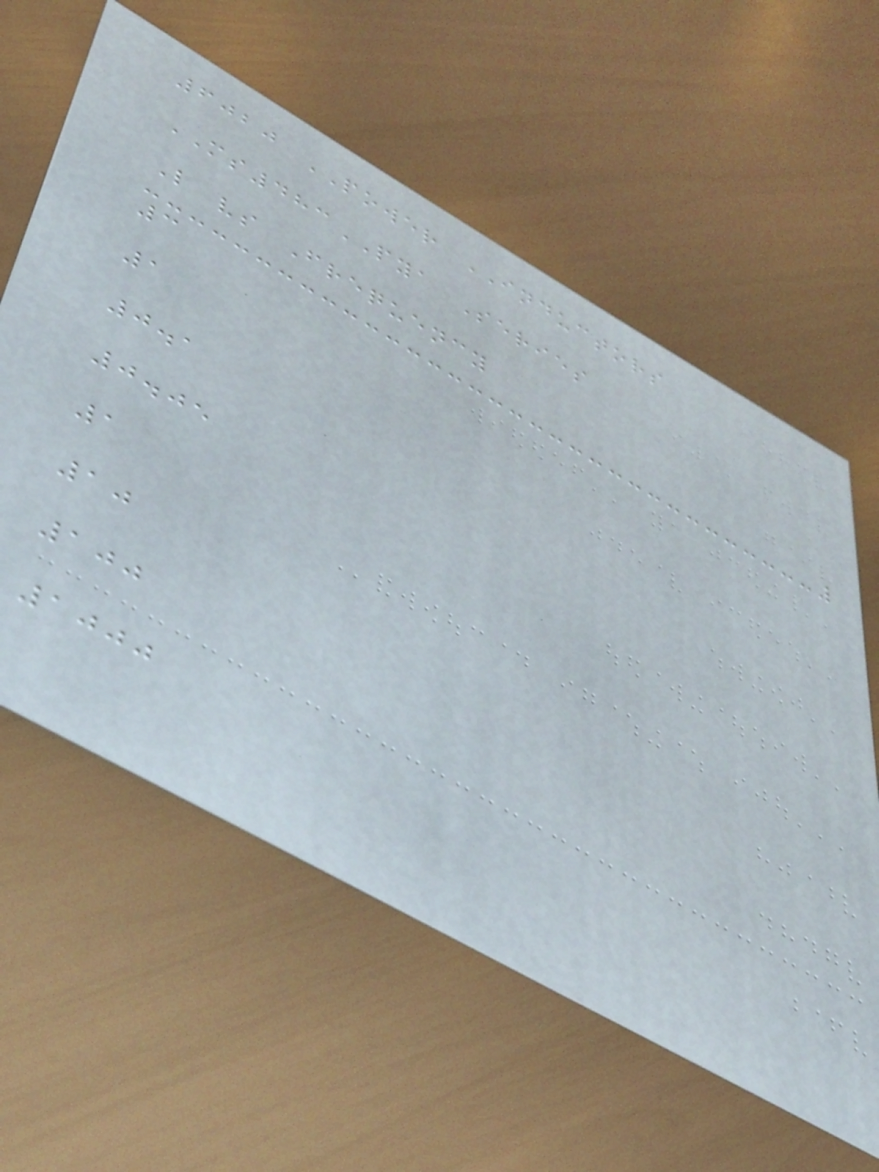6020 POWER INDUCTORS
MS483PYA Series
L vs Frequency
3
1
0.1
0.05
1
10
100
1000
